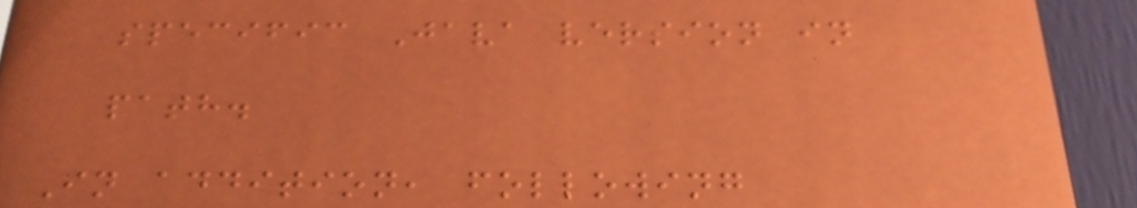specific Java version in
path.
In addition, following
